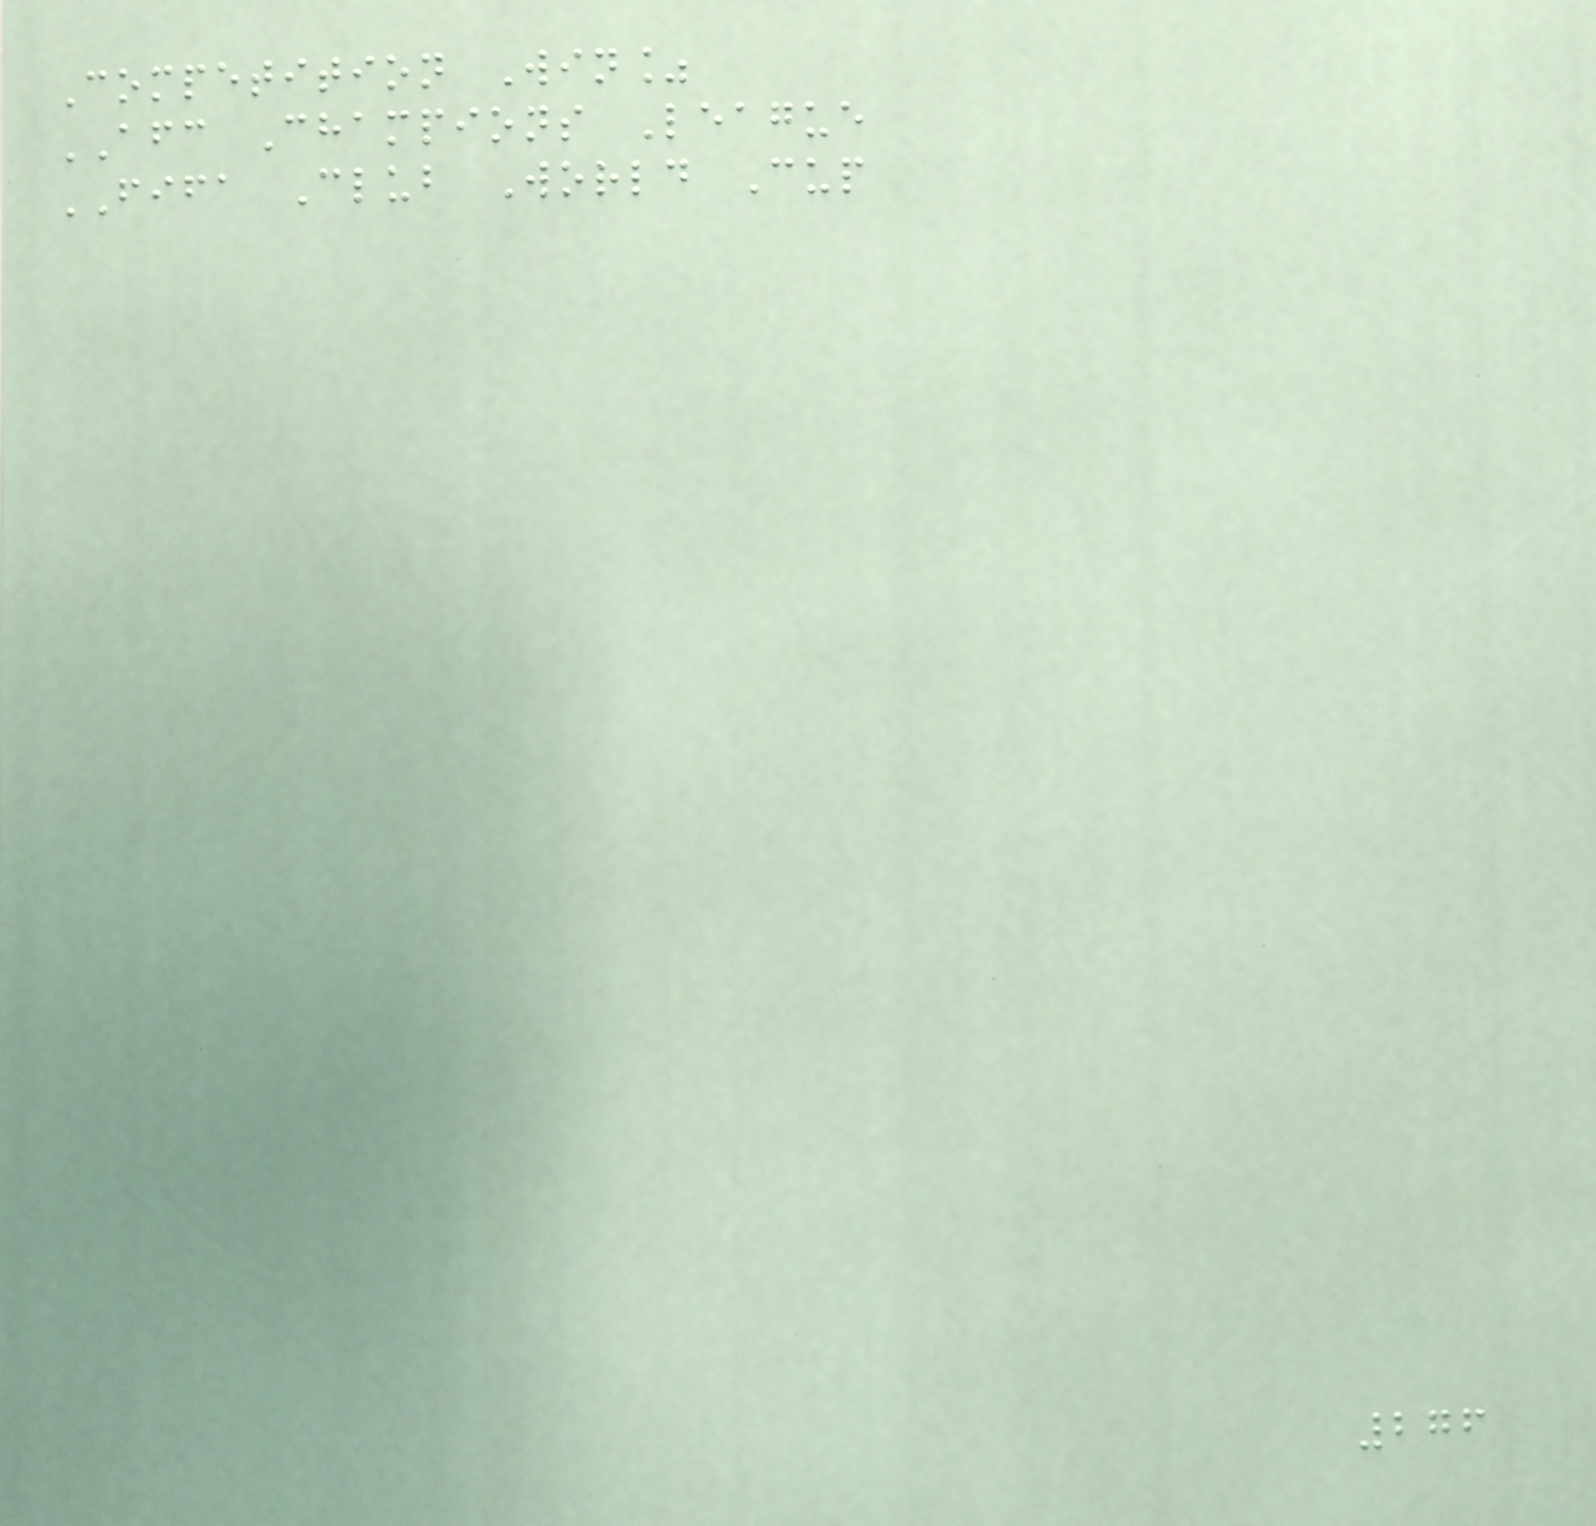Competition Win%
AFC Champions League
FIFA Club World Cup
276
